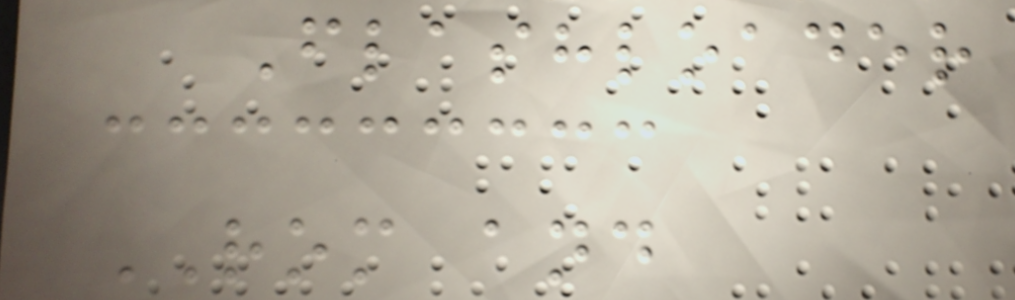Flashloader
ROM and
